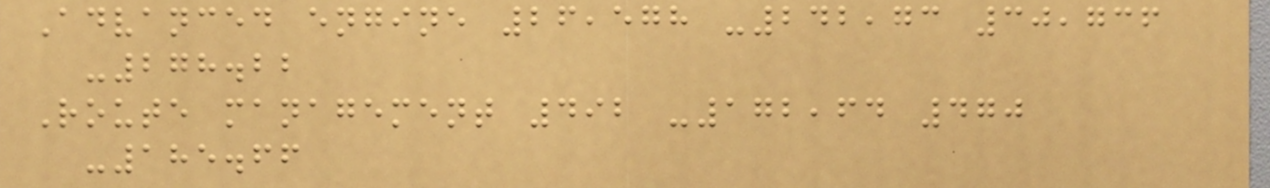Advanced engine 26,578 -242,73 30,736
-278.22
Route management 492 -172,64 470
-185.66
